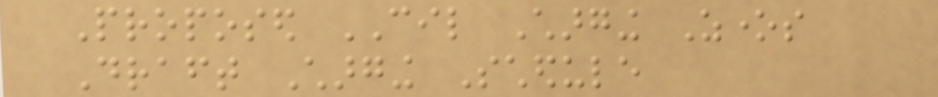Proposed CIL Charging Zones
Draft Charging Schedule
